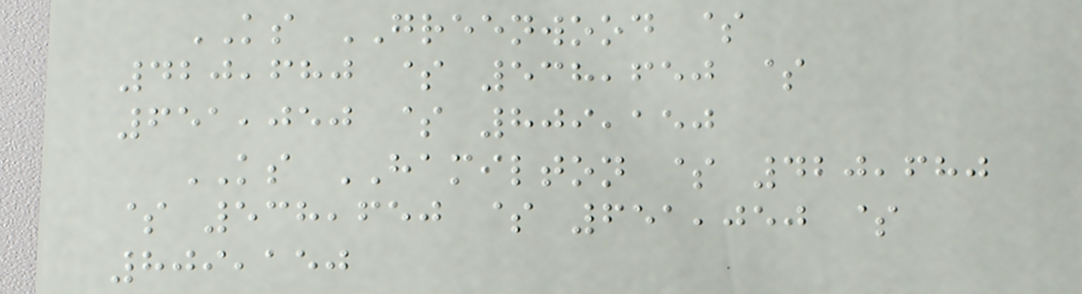KS GREENWOOD $
420,680 $ 538,650 $
651,050 $ 809,150
KS HAMILTON $ 420,680
$ 538,650 $ 651,050 $
809,150
